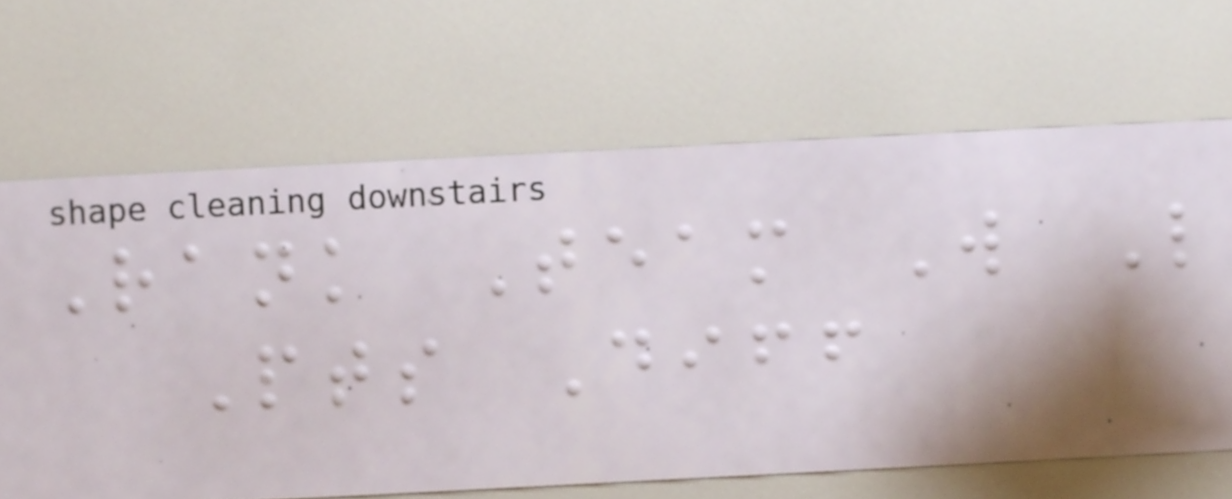Rank Team W L
Pts Diff
